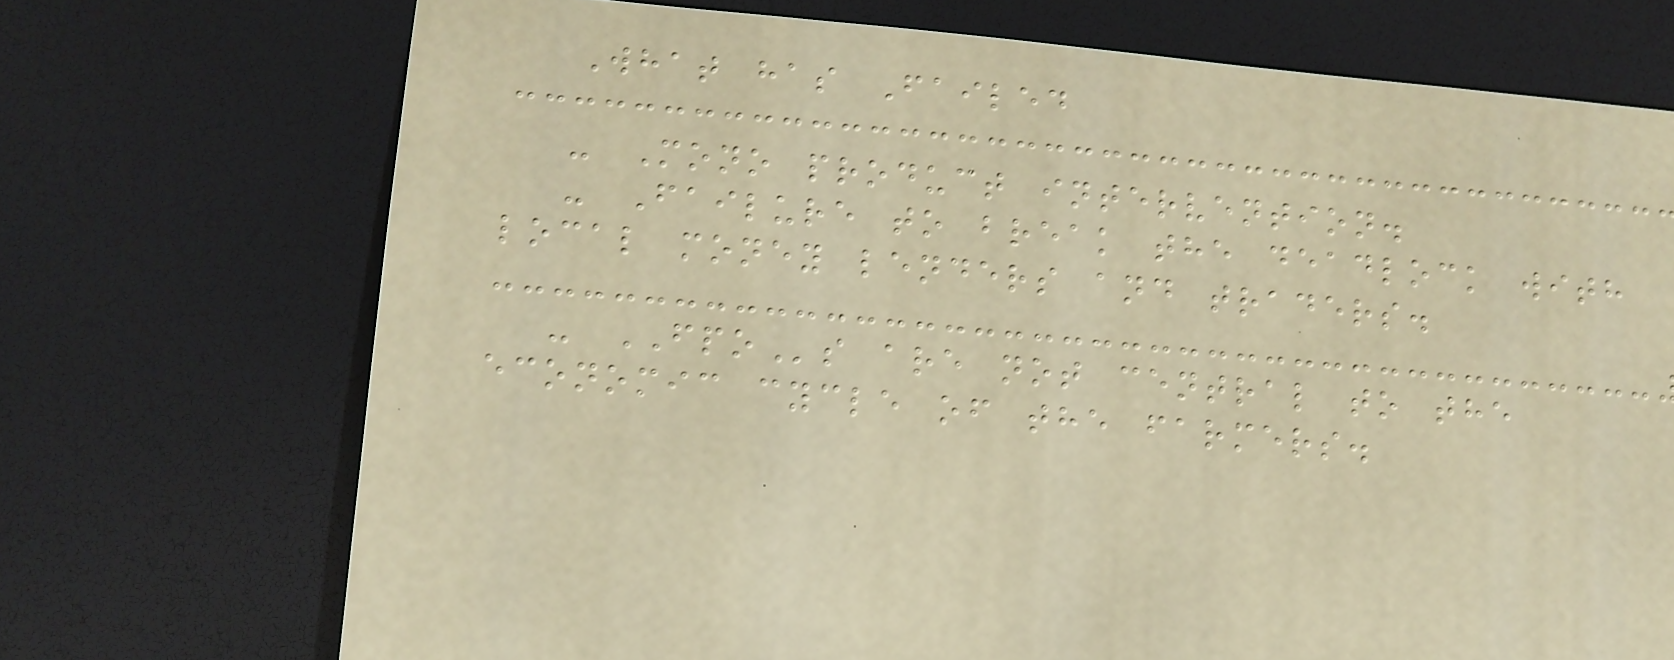What has Failed
- Mono product intervention.
- Failure to break the deadlock with
local money lenders and traders.
- FPOs are not central to the
economic cycle of the farmers.
